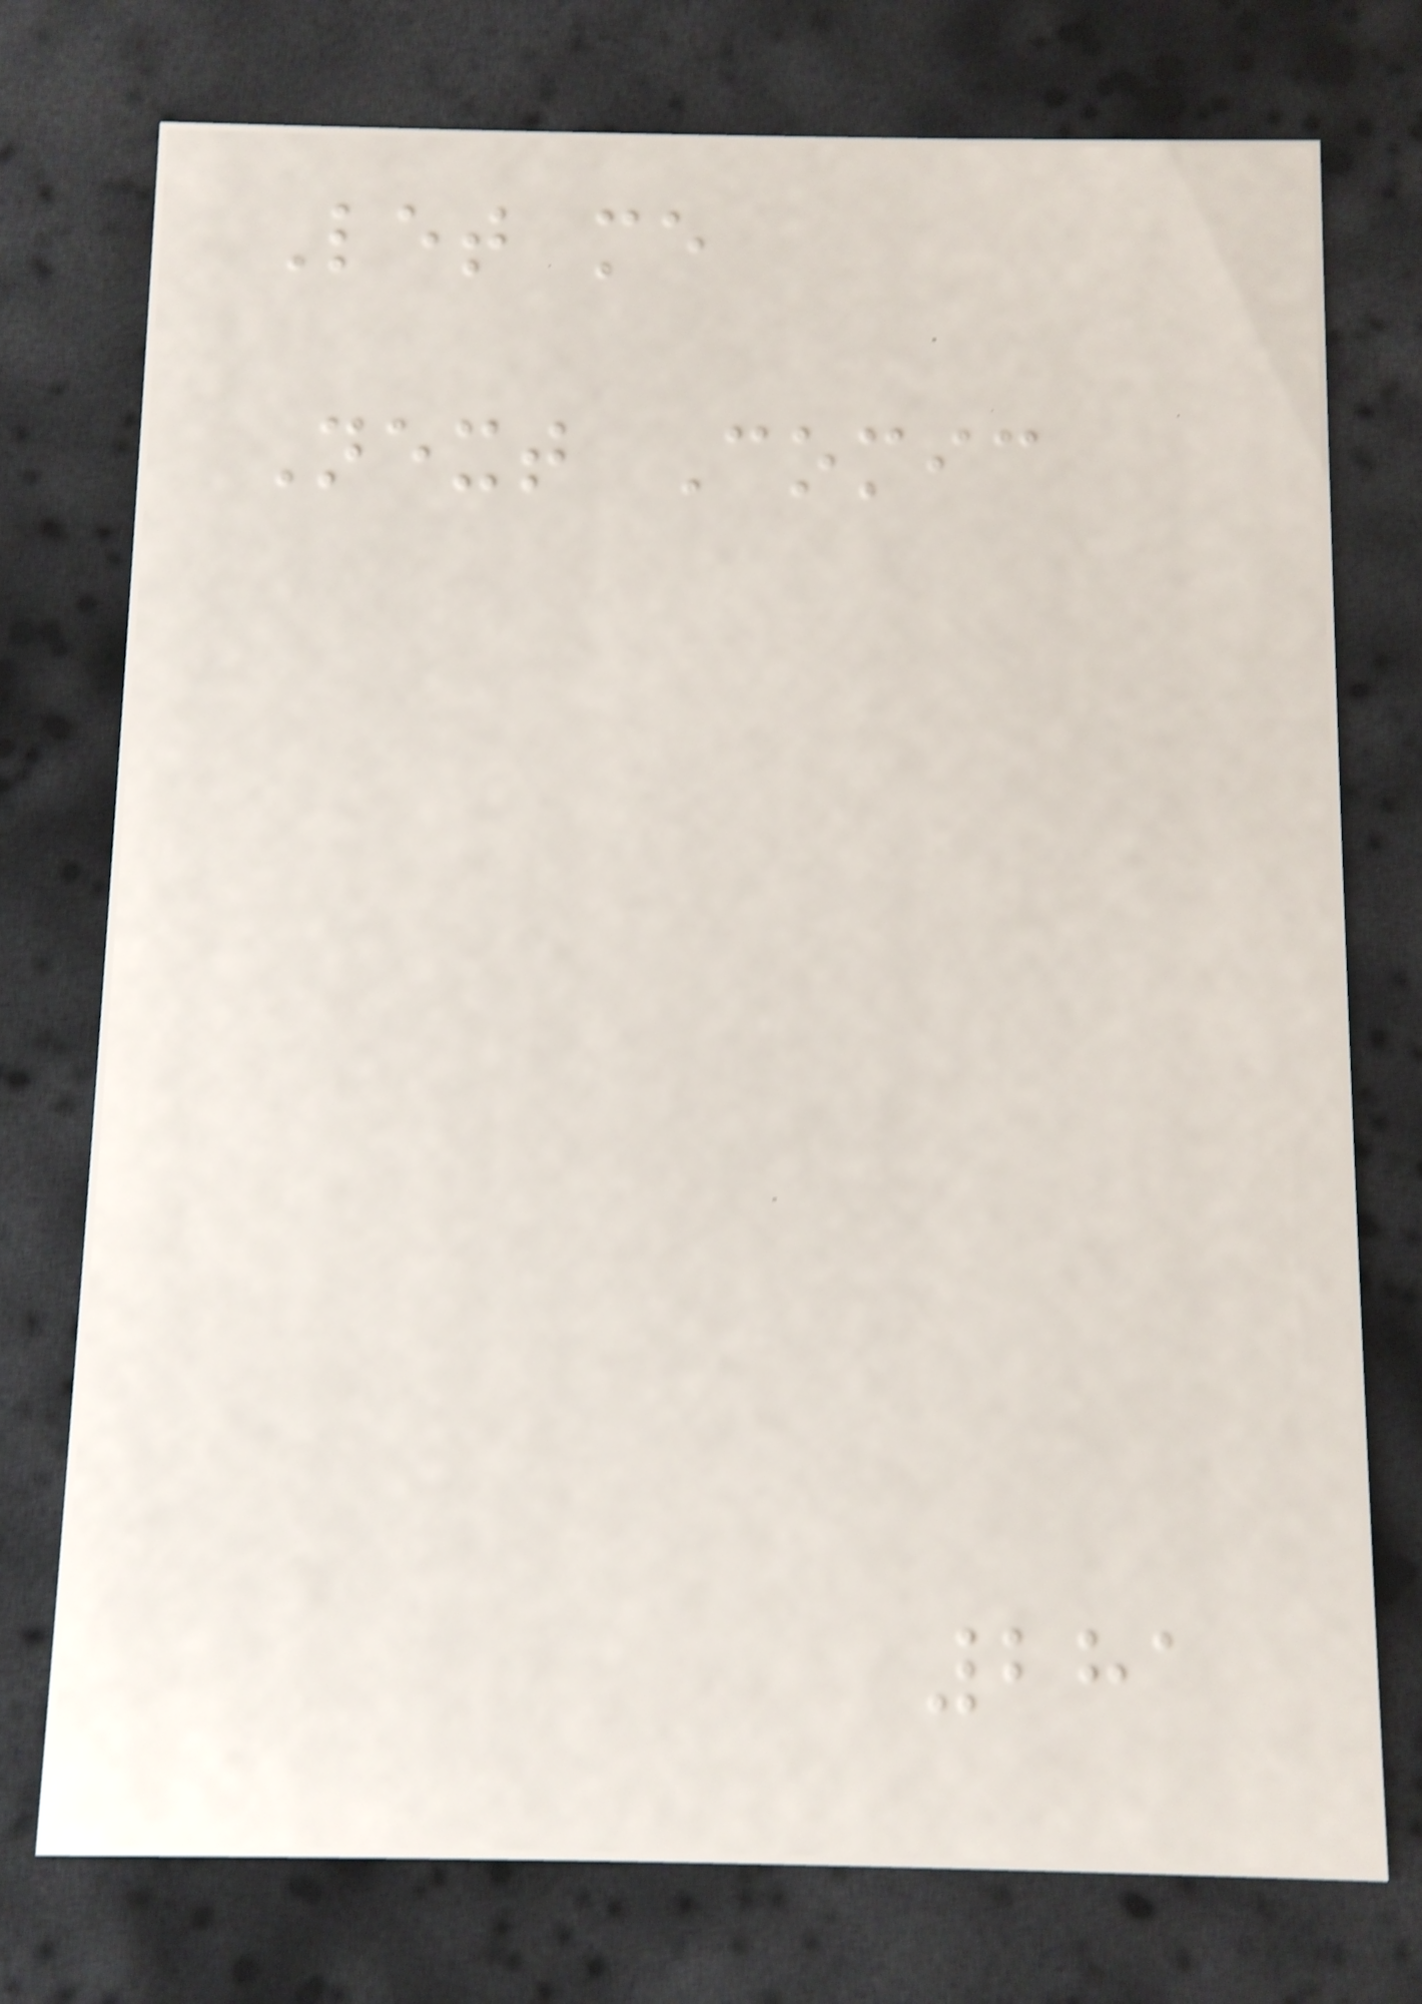Let me
Next Comic
281
